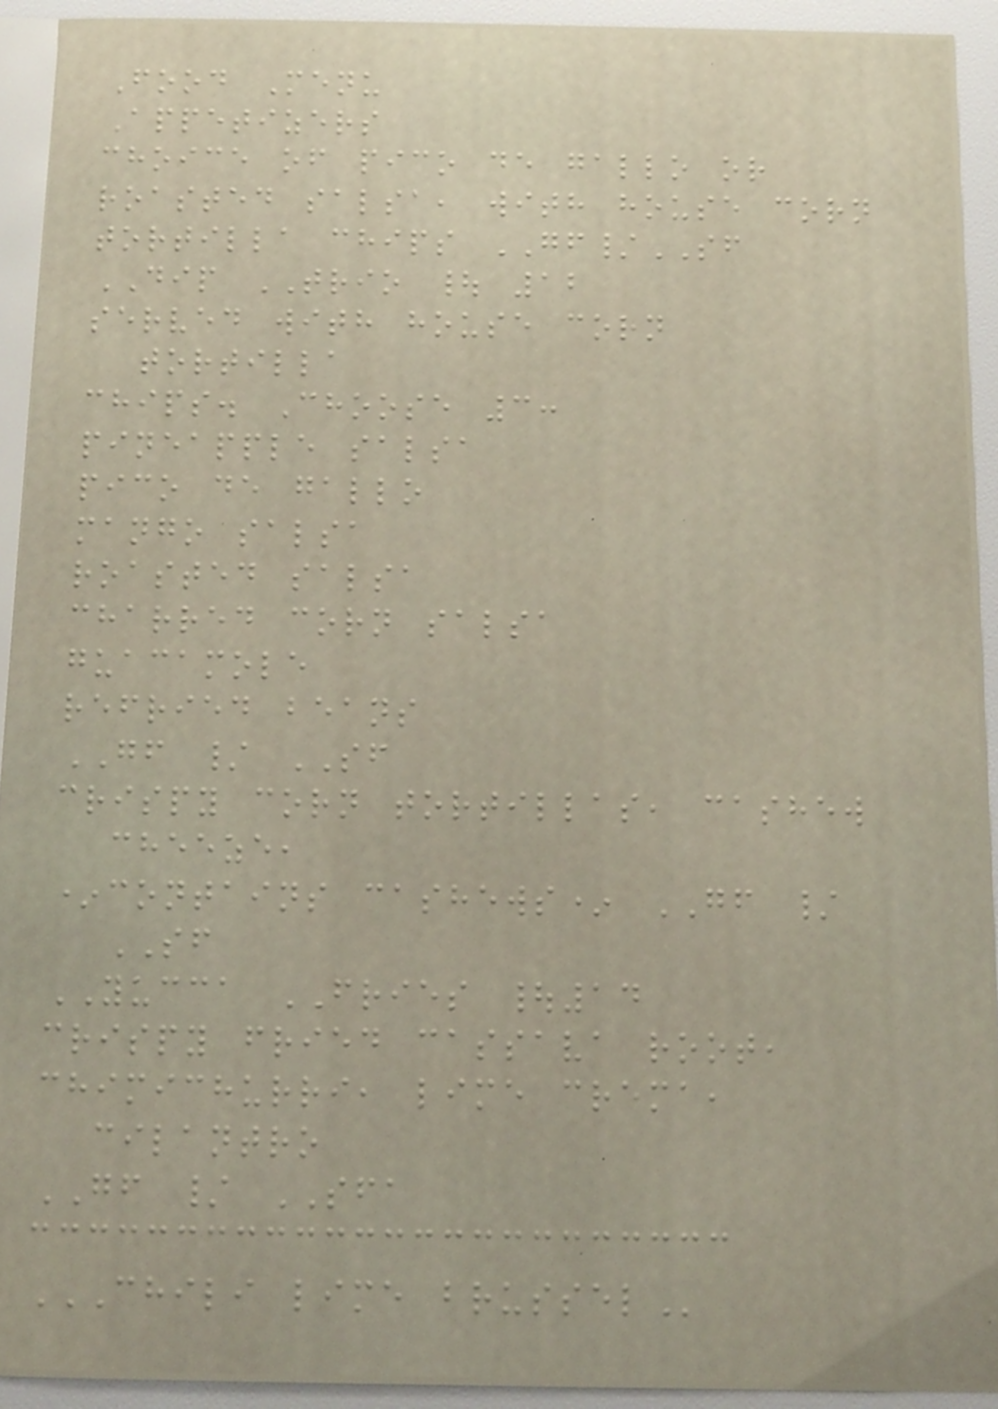Food Menu
Appetizers
choice of pico de gallo or
roasted salsa, with house corn
tortilla chips GF/SF
DIP TRIO | 12
served with house corn
tortilla
chips. Choose 3:
pineapple salsa
pico de gallo
mango salsa
roasted salsa
charred corn salsa
guacamole
refried beans
GF / SF
crispy corn tortillas, cashew
cheeze,
*contains cashews* GF /
SF
YUCCA FRIES |14
crispy fried cassava root,
chimichurri, lime crema,
cilantro
GF / SFA
CHILI LIME BRUSSEL
